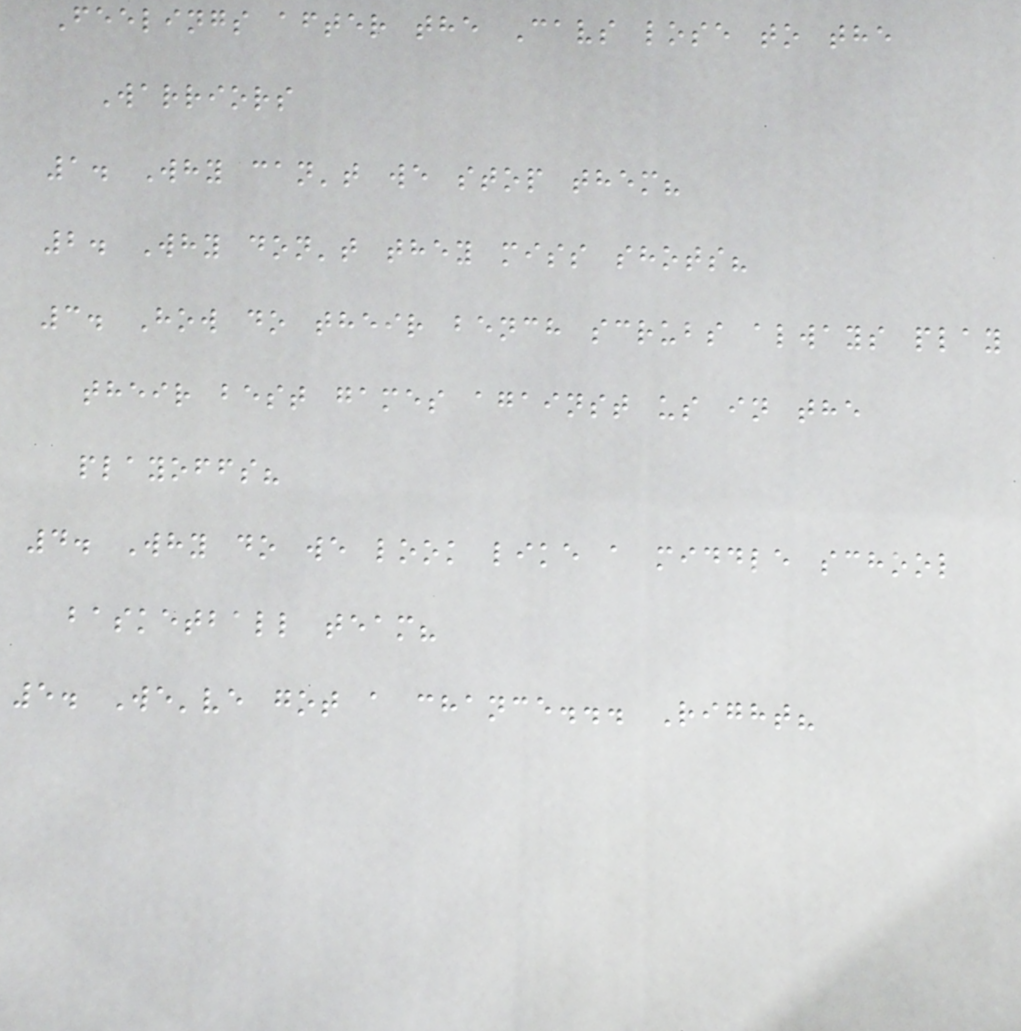Feelings after the Cavs lose to the
Warriors
1. Why can't we stop them?
2. Why don't they miss shots?
3. How do their bench scrubs always play
their best games against us in the
playoffs?
4. Why do we look like a middle school
basketball team?
5. We've got a chance... Right?
